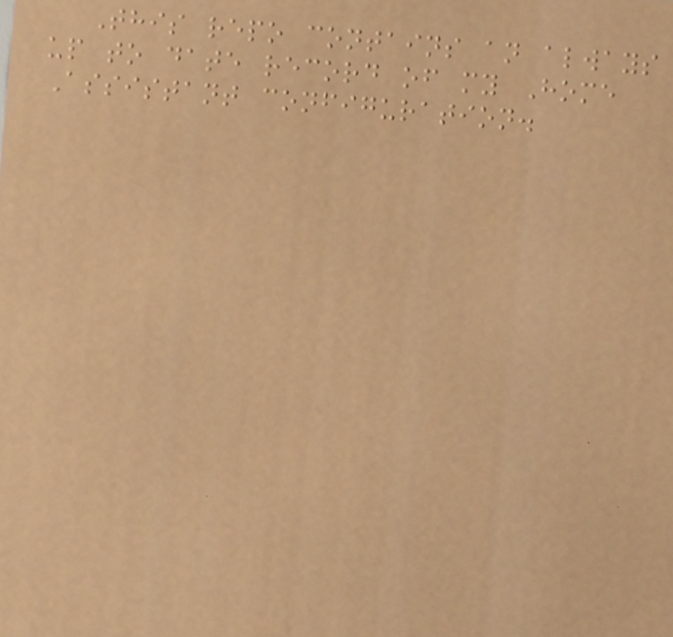This repo contains an always
up to date record of my Home
Assistant configuration.
